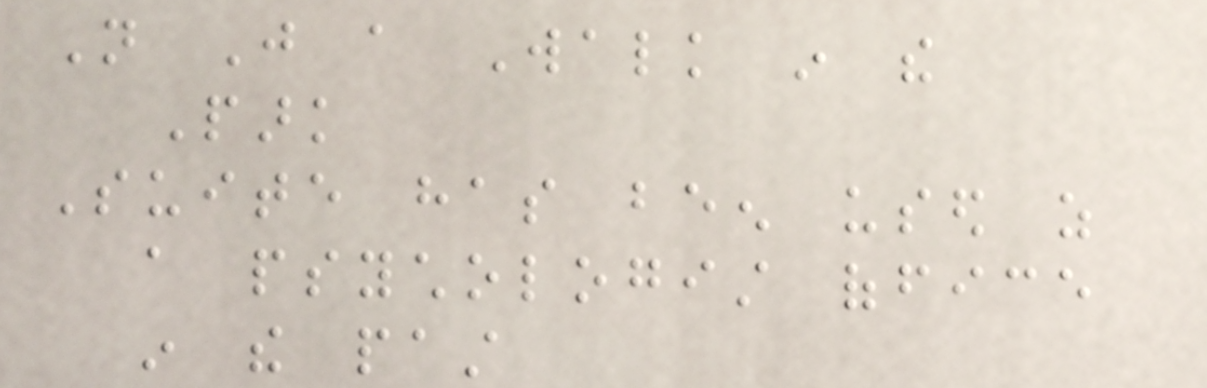Not Just a Walk in the
Park
Suite has been used as
a psychologist office
in the past
